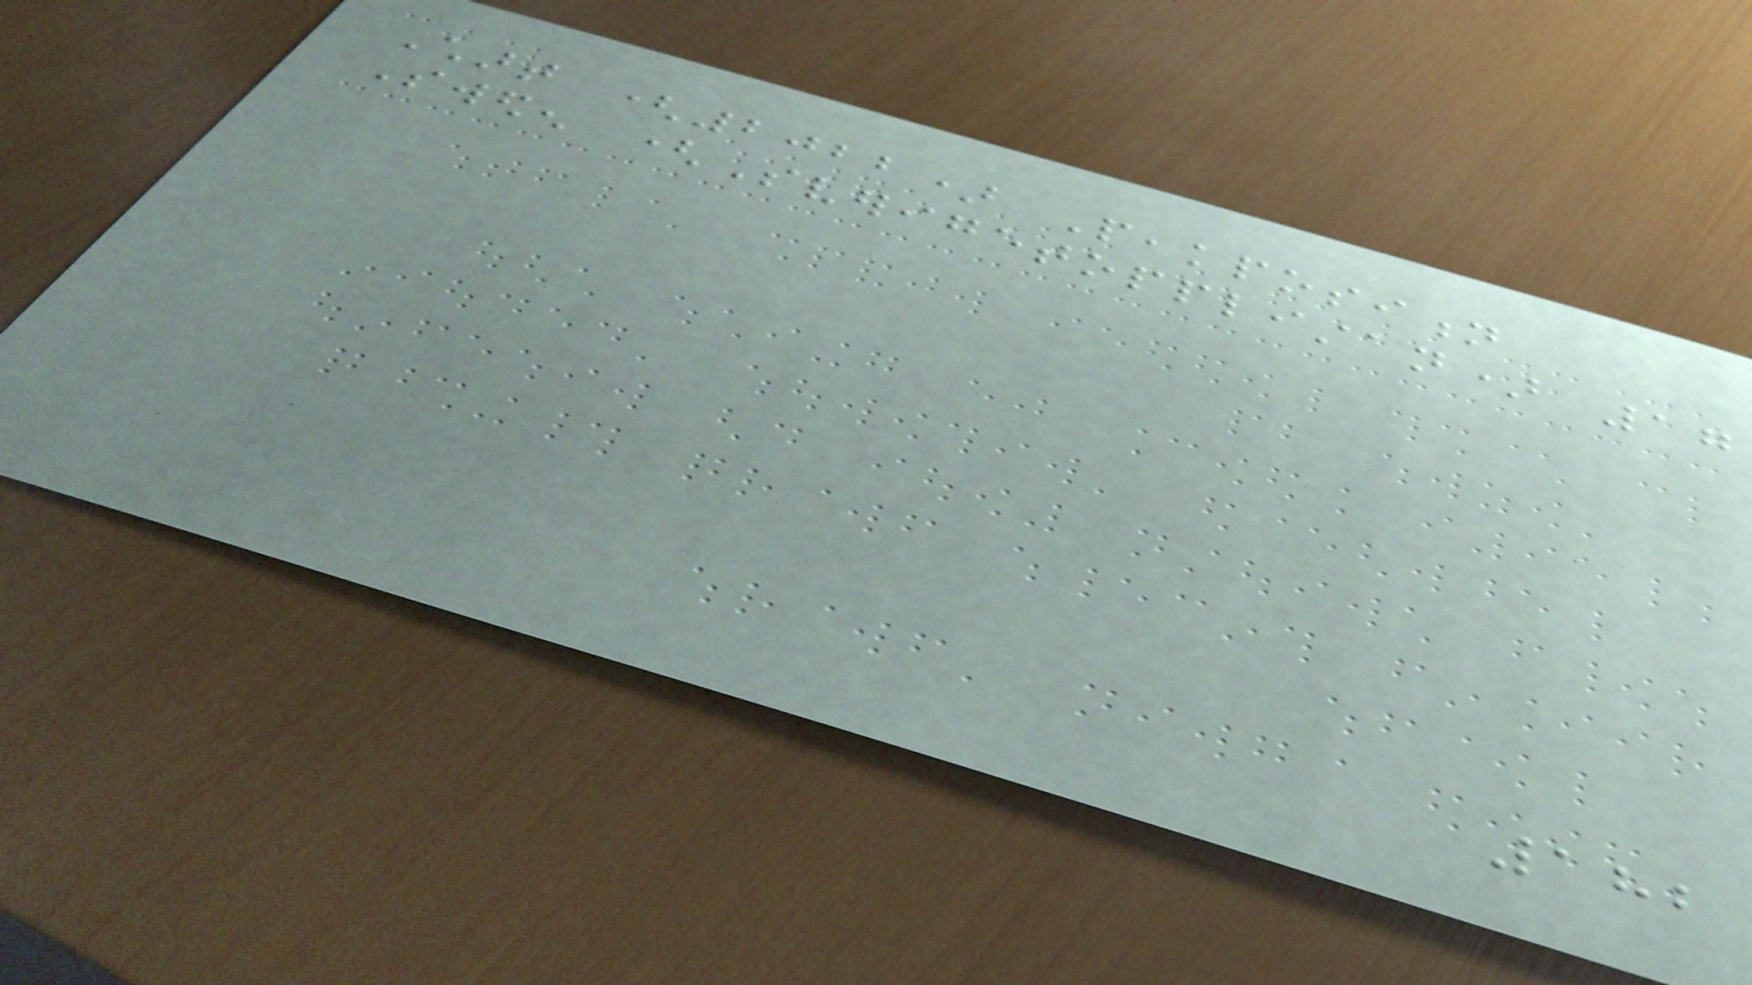Chart (2022) Peakposition
Sweden (Sverigetopplistan) 17
182
